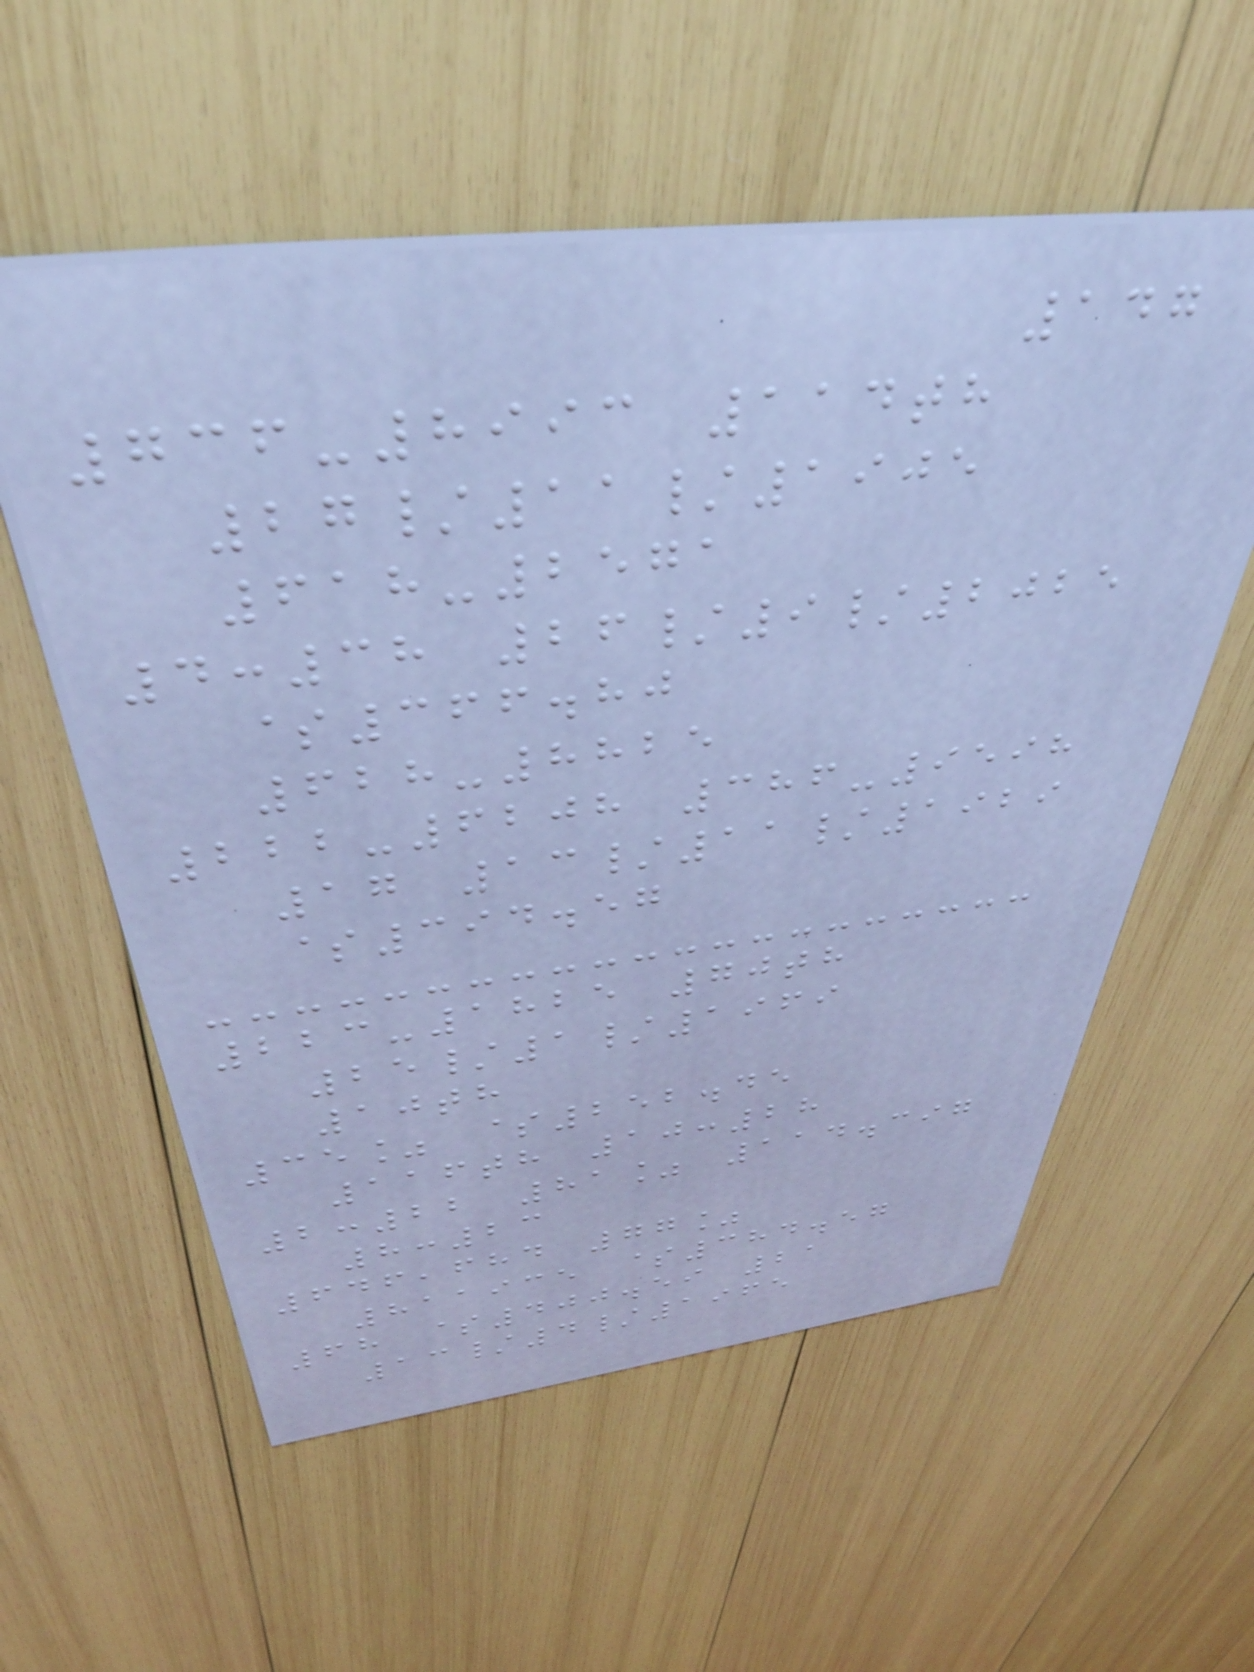147
736-8993 114th
27/11/1905
618-2571
4:38 26/9/2025
$366.80
628-8825
222-6208 386-9598
17 13/11/1929
$394.57
223-1825 70th
25/1/1969
10th
35% $252.45
116th 10:28
2:22 81% 114.397
8:23
646,684 77%
811935 $384.57
68 $400.59 21
13/4/1965
